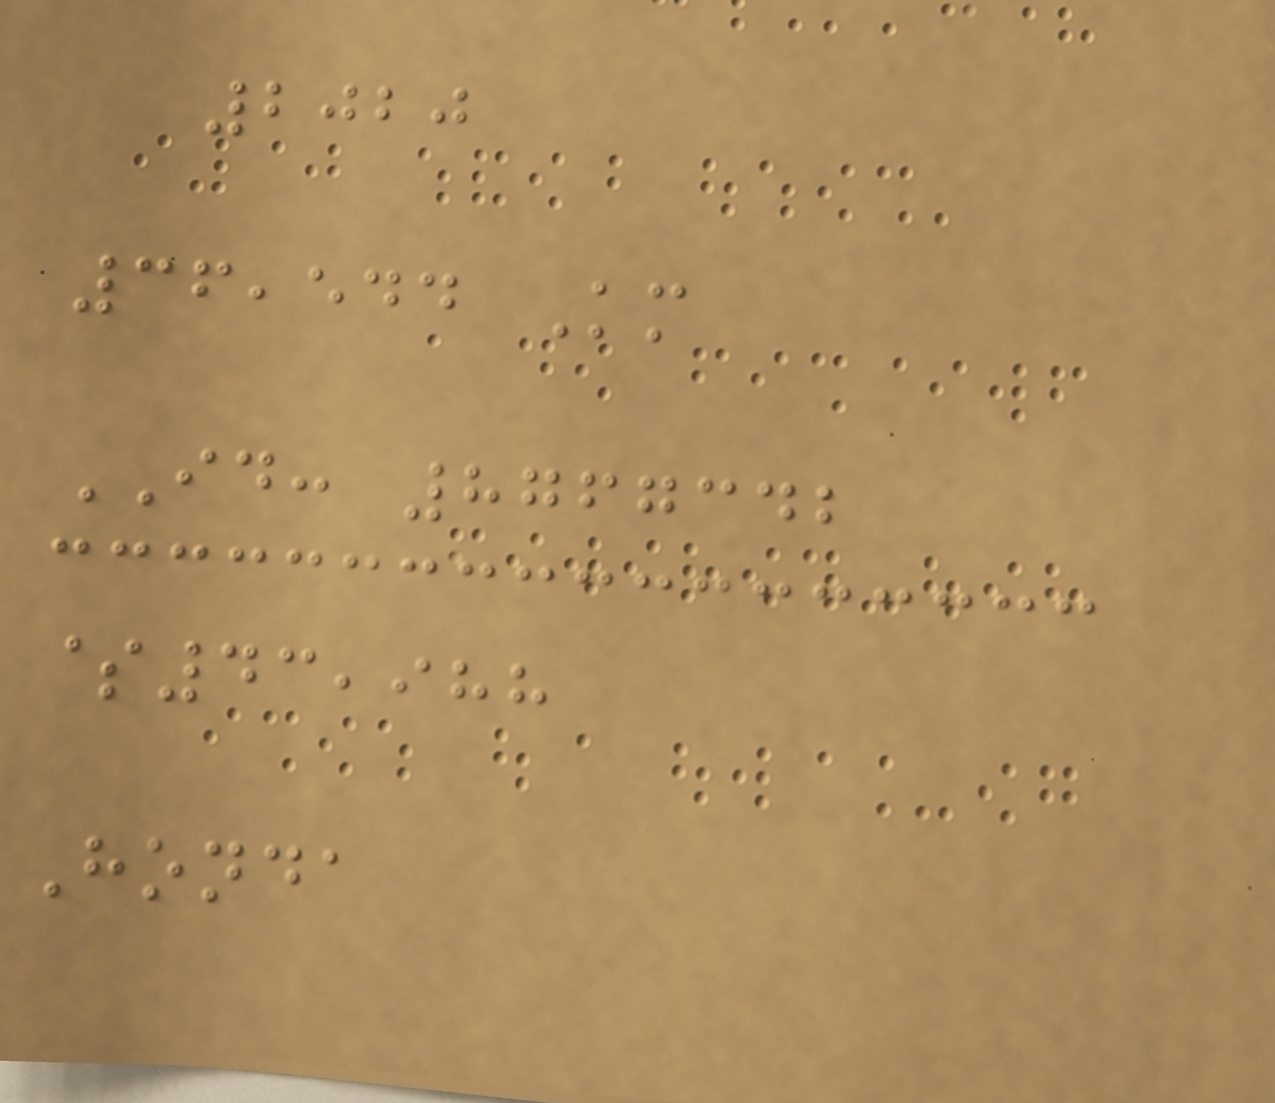2020
36,544 Km
ID: 8767342
$43,988
Honda
